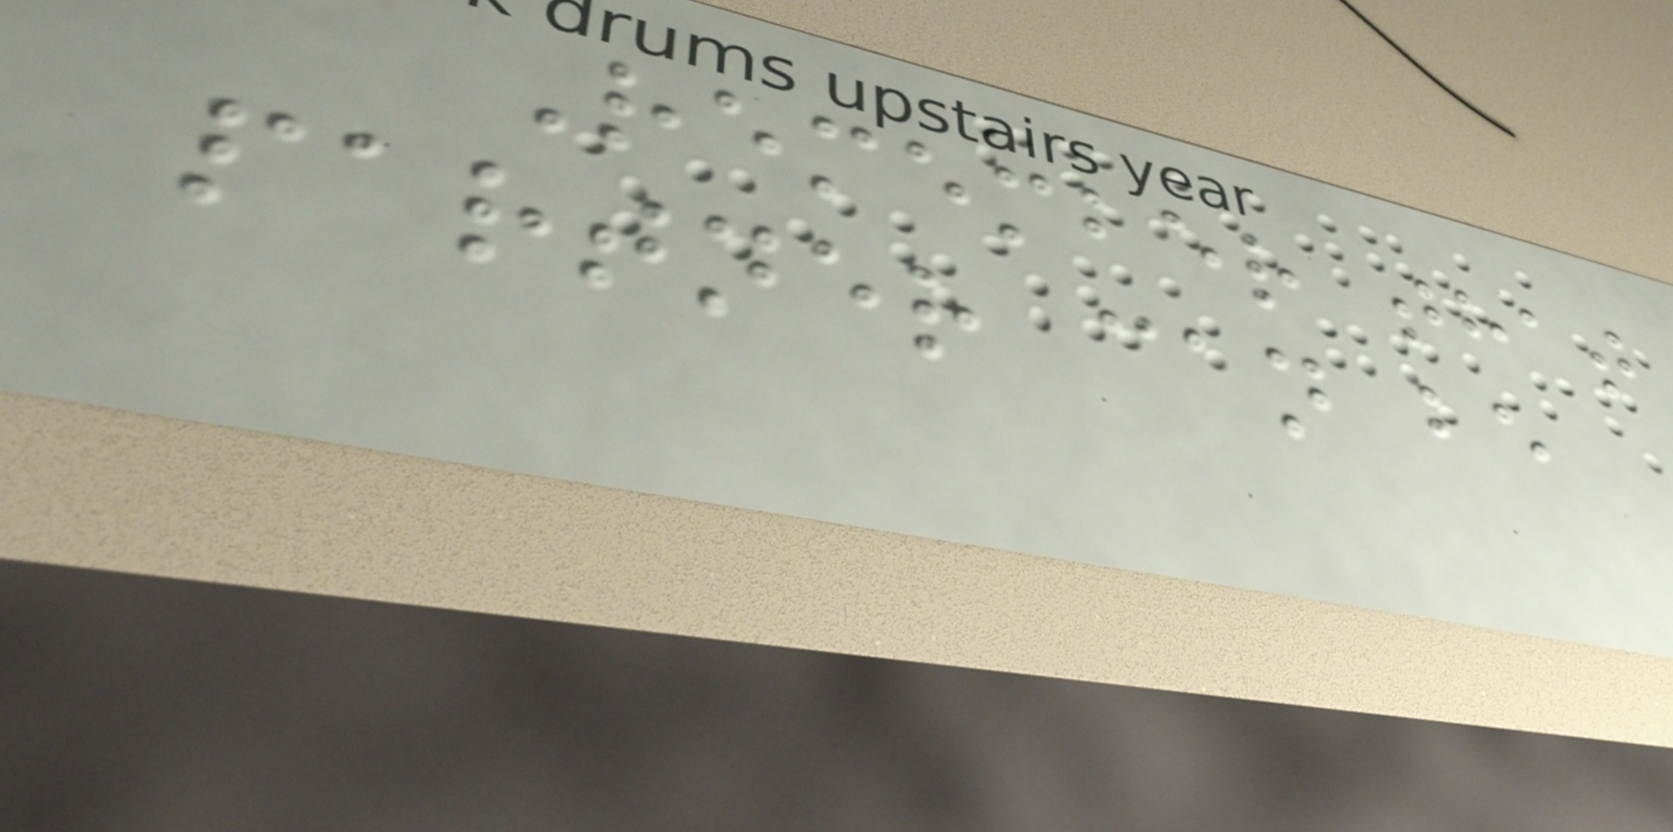Remember that
partner can be
